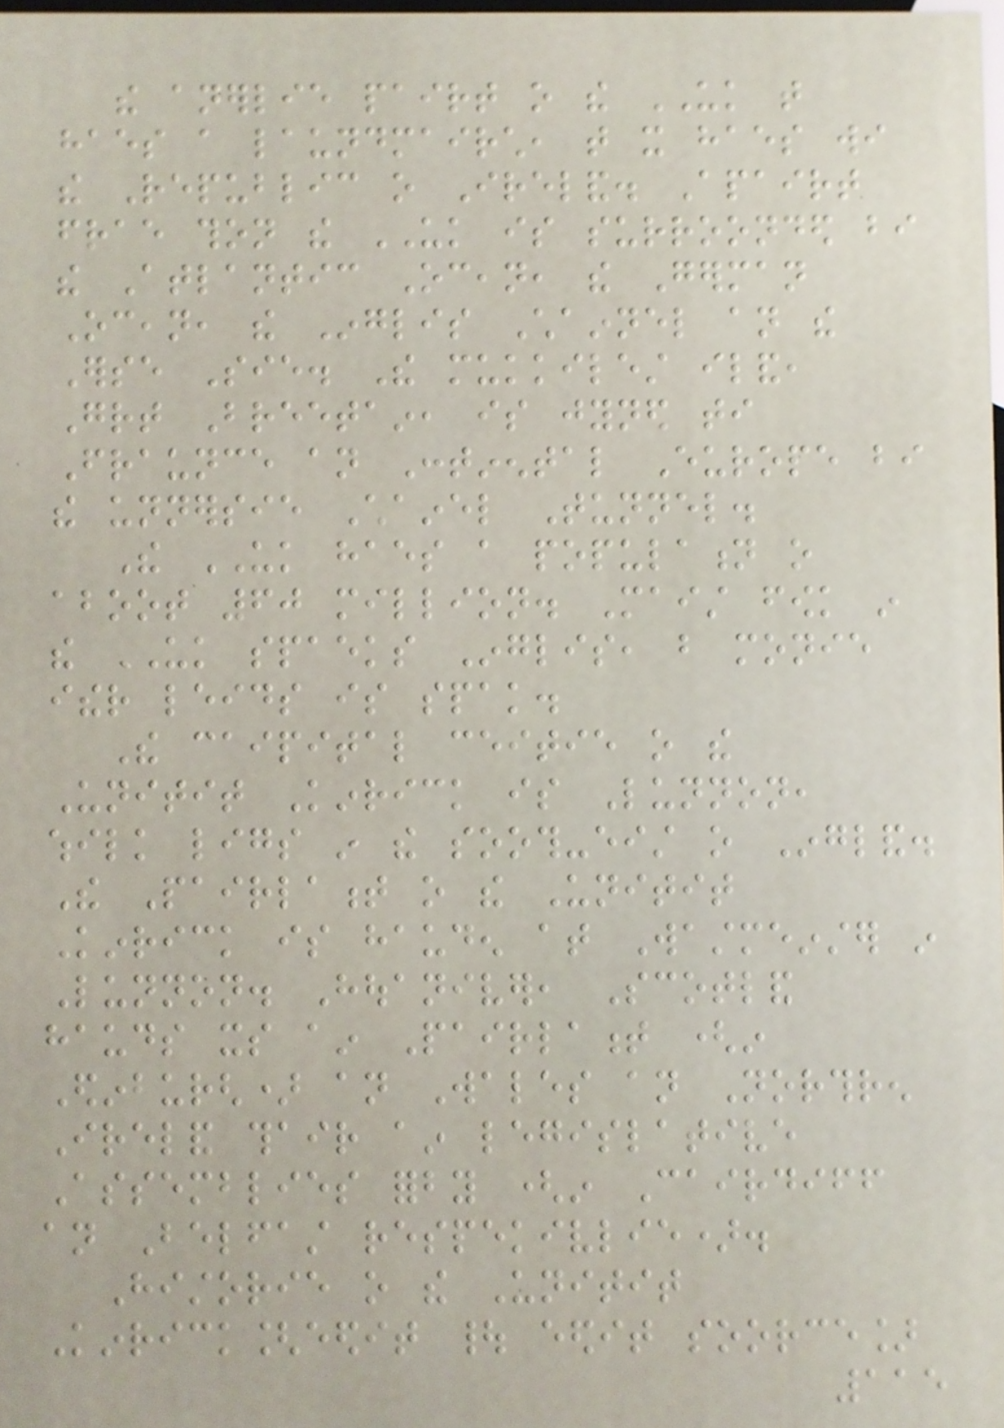the anerlie pairt o the UK that
haes a laundmairch, that it haes wi
the Republic o Ireland. Apairt
frae thon the UK is surroonded bi
the Atlantic Ocean, the German
Ocean, the Inglis Chainnel an the
Erse Sie. The mukkilest iland,
Great Breetain, is jyned ti
Fraunce an Continental Europe bi
the unnersie Chainel Tunnel.
The UK haes a population o
aboot 60 million. Maist fowk in
the UK spaeks Inglis, but monie
ither leids is spak.
The caipital ceitie o the
Unitit Kinrick is Lunnon,
whilk ligs in the sooth-eist o Ingland.
The Pairlament o the Unitit
Kinrick is hauden at Wastmeinster in
Lunnon. Houaniver, Scotland
hauds its ain Pairlament (in
Edinburgh) an Wales an Northren
Ireland thair ain legislative
Assemblies forby (in Cairdiff
an Belfast respekivlie).
Historie o the Unitit
Kinrick[eedit | eedit soorce]
115
